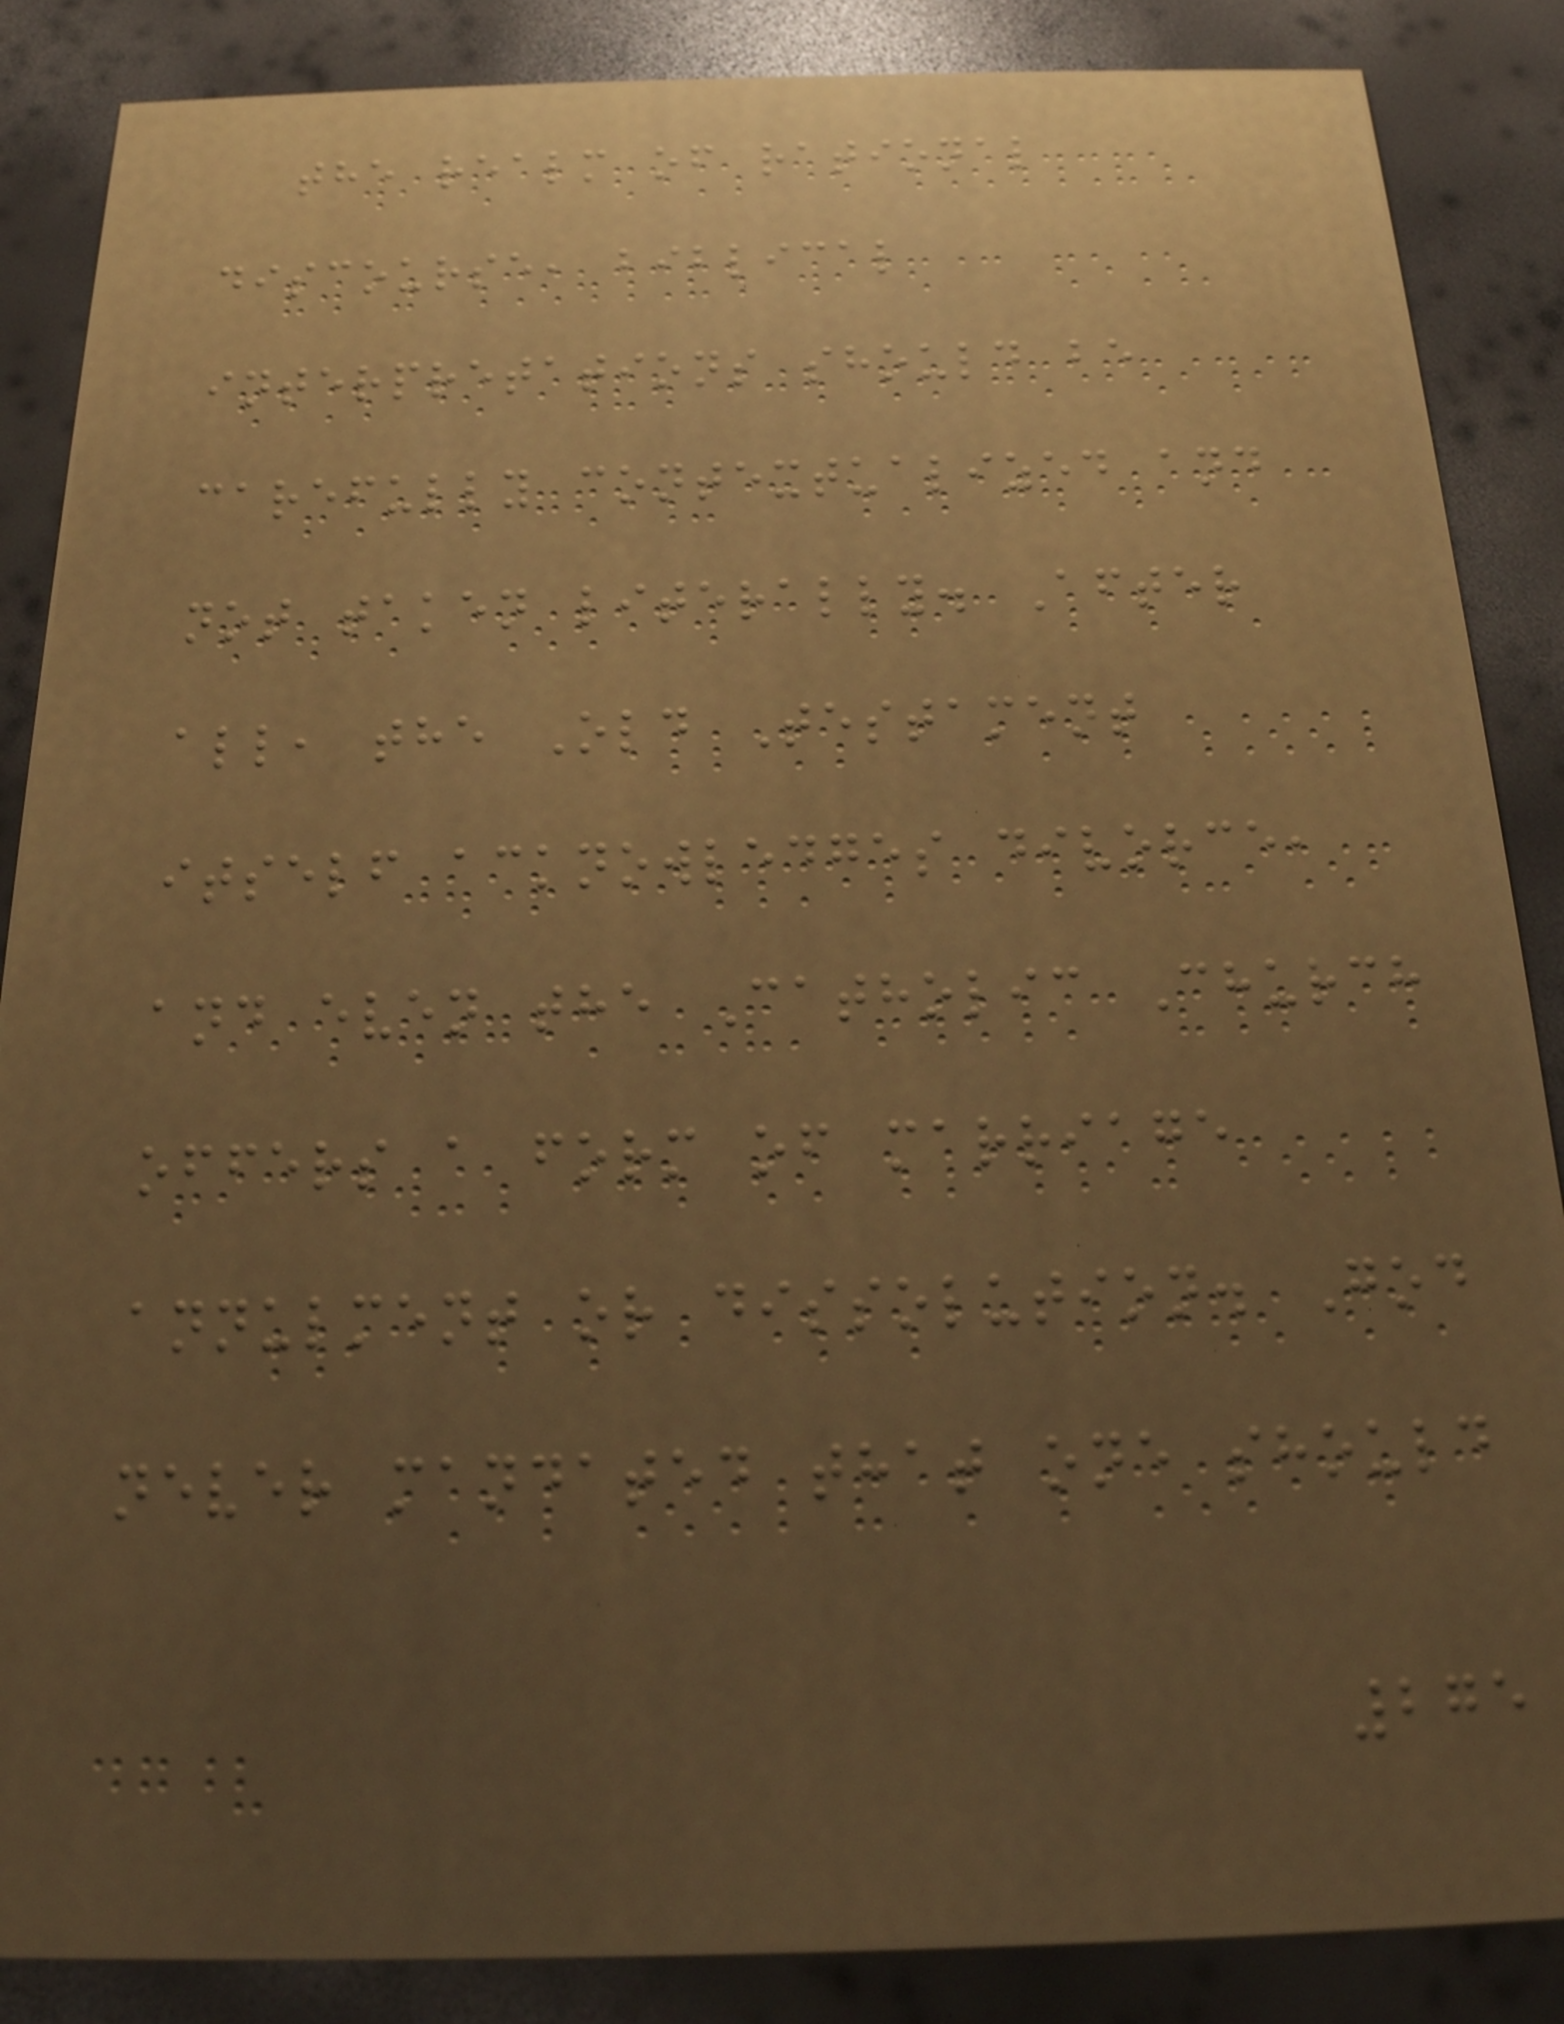the realm of rational
discourse, biblical
interpretations should be
carefully contextualized and
not taken literally. After
all, the Old Testament
itself acknowledges divorce,
and even the Catholic Church
offers a form of marriage
annulment or dissolution. God
never mandated that one should
275
